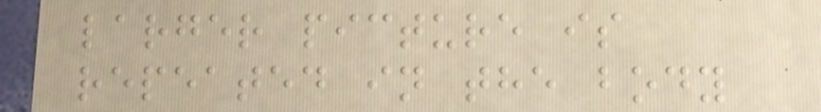larger picture is
repeated in the body
